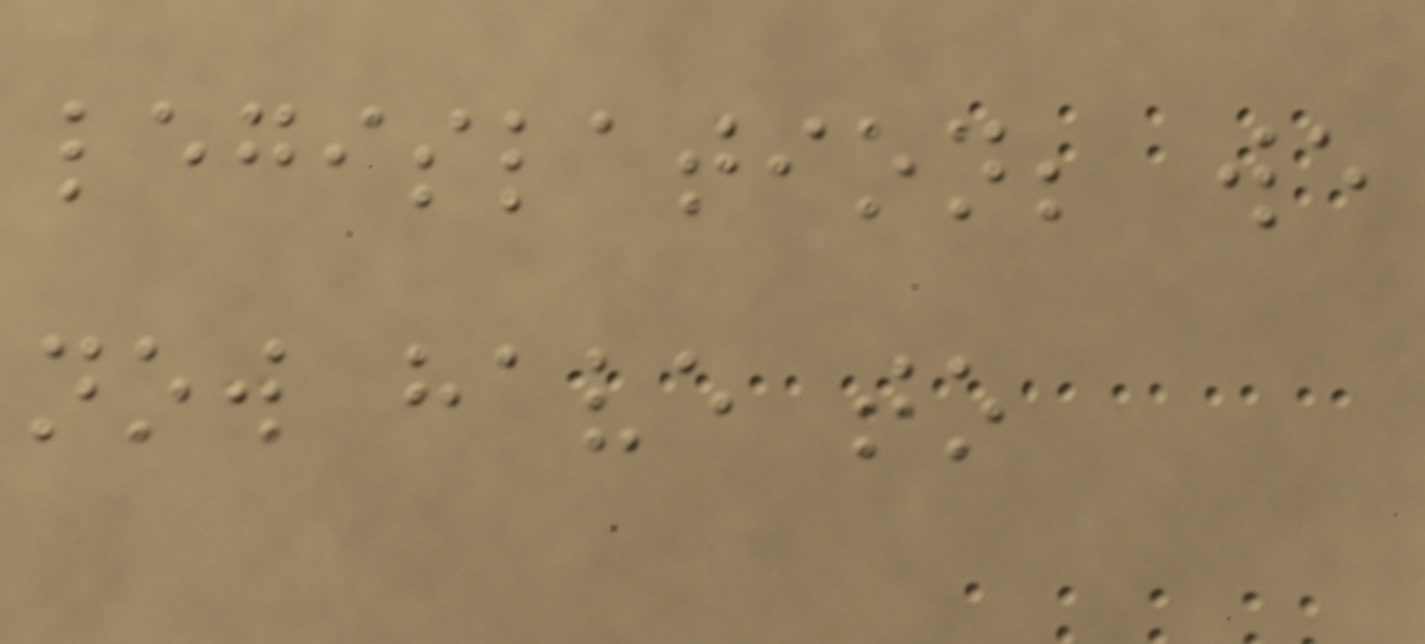legislation; we
now have to
